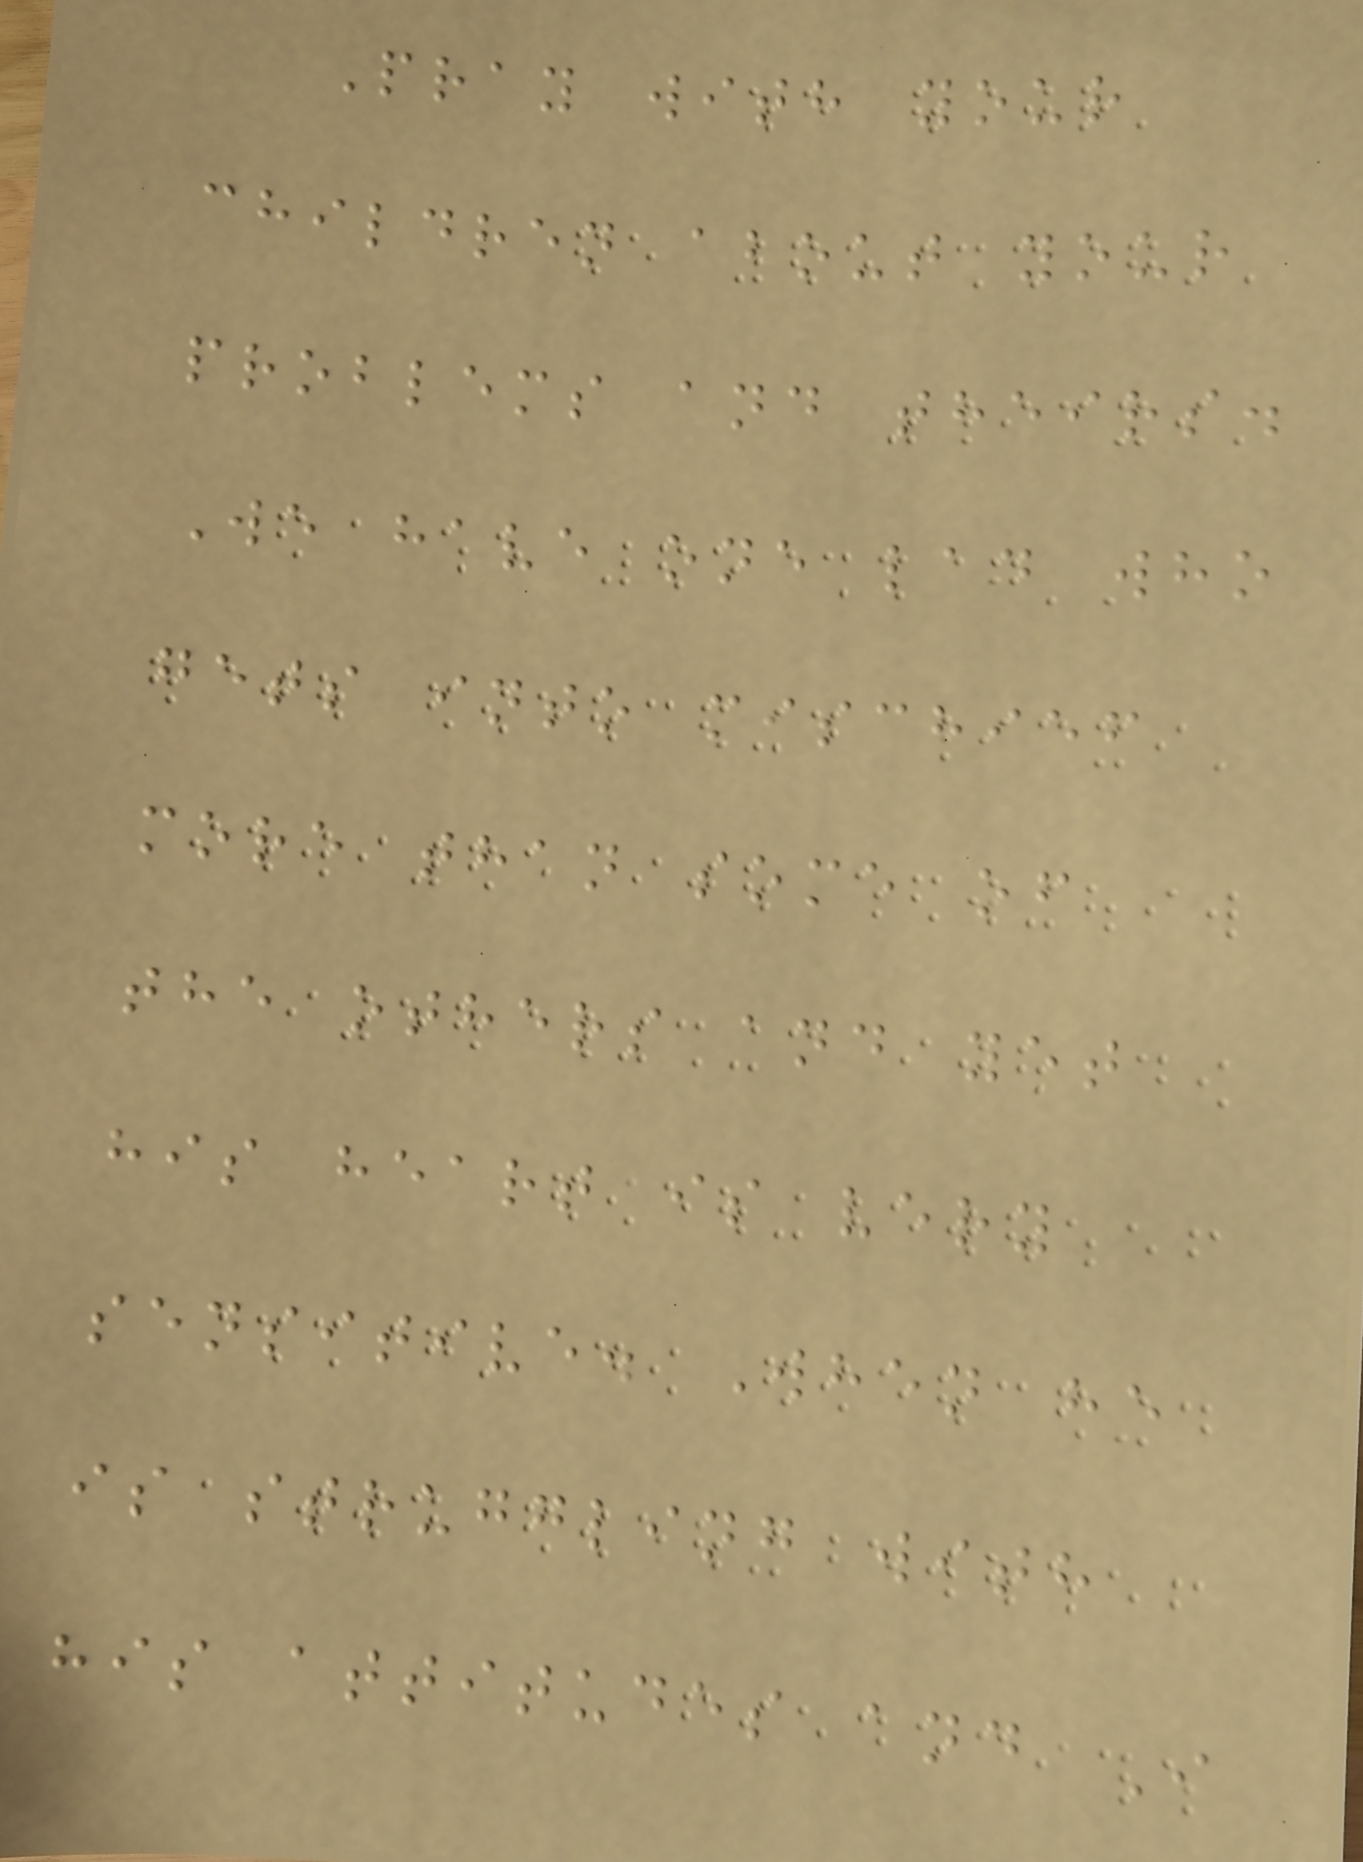Pray with your
children about your
problems and theirs.
We have one lad who
gets into mischief
more than some of
the others and yet
his heart is very
sensitive. When he
is struggling with
his attitudes and I
